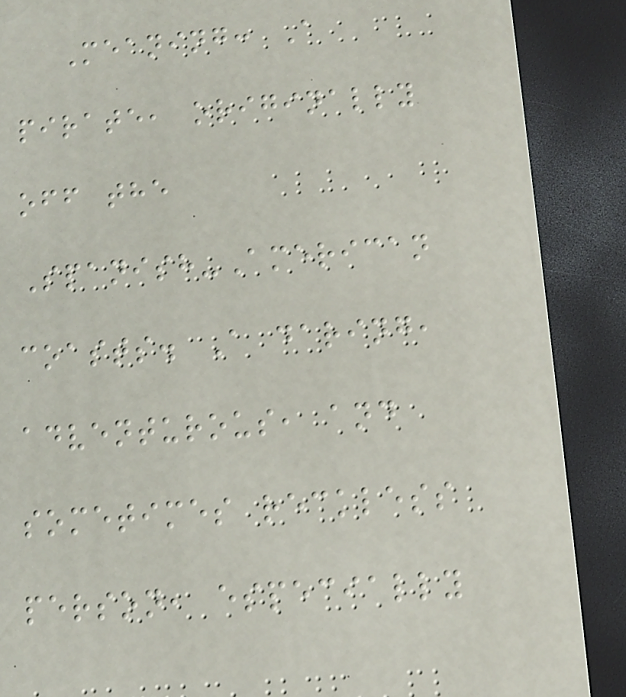Meaning: A
pirate, originally
off the
Spanish-American
coasts. A daring,
adventurous, and
sometimes reckless
person, especially
